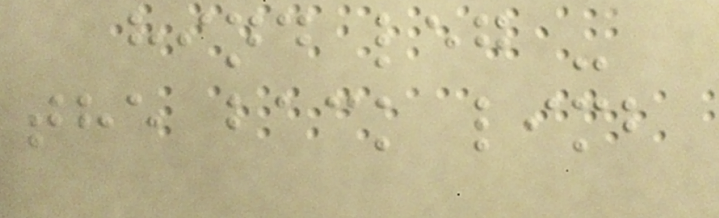hind leg -
the back limb
